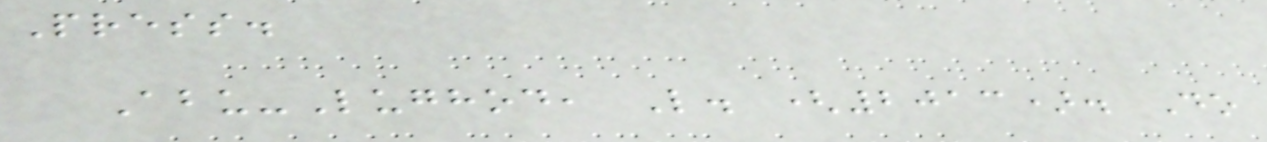Press.
Abu-Lughod, L. (2013). Do
